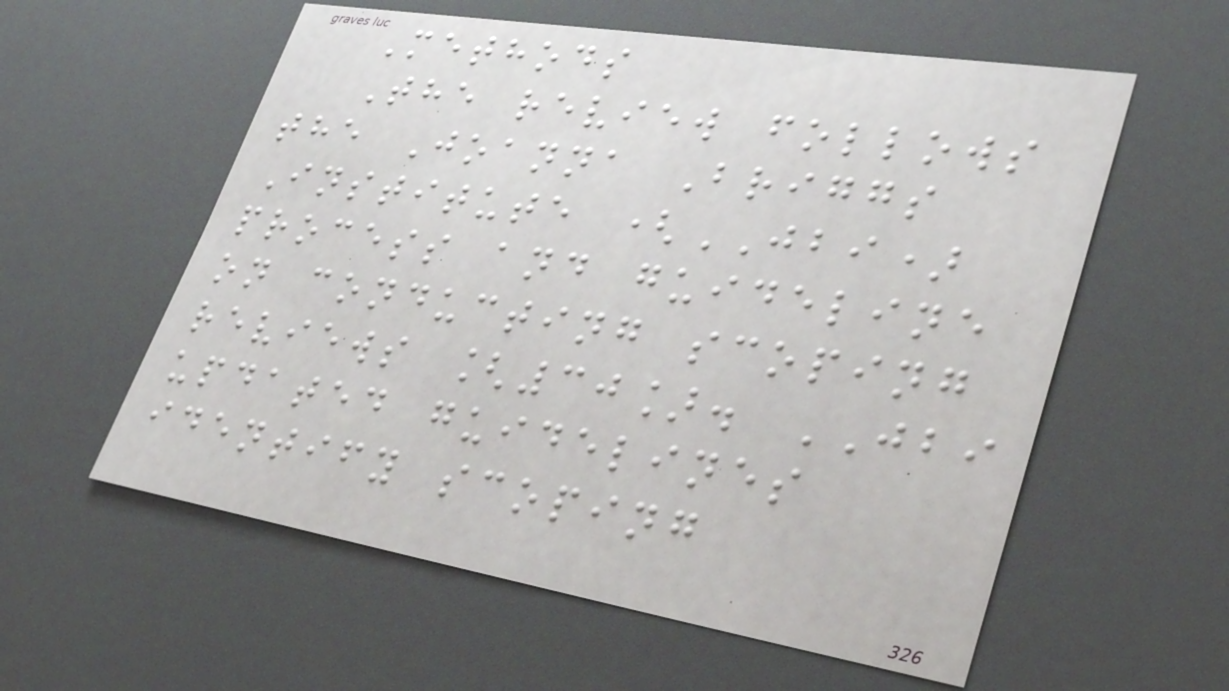Methods
The review follows
the Joanna Briggs
Institute (JBI)
process and guideline
on conducting scoping
reviews [30]. JBI
updated guidelines
identify scoping
